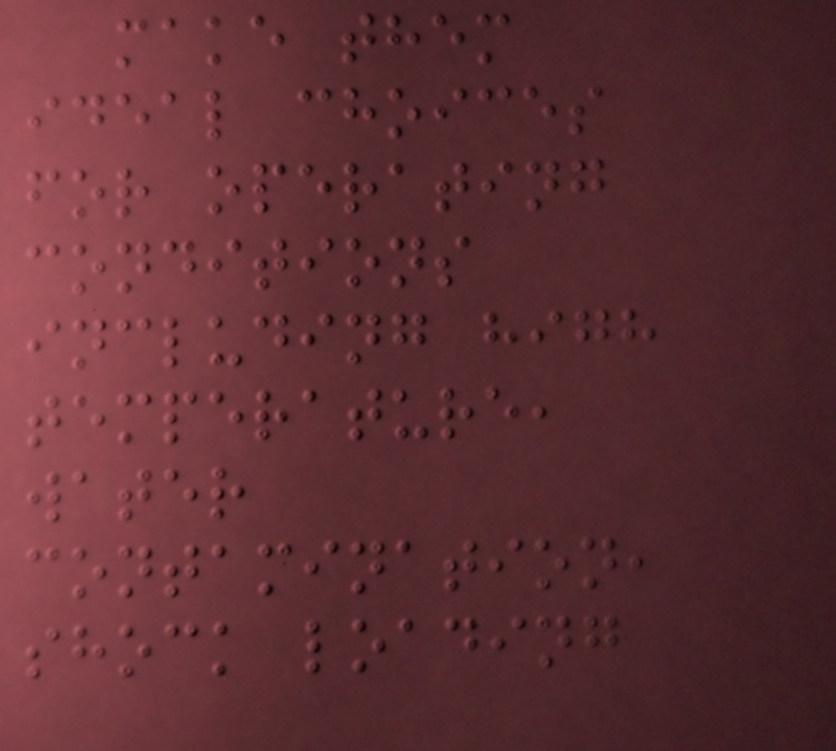make them
ideal choices
for operating
conditions
including high
temperature,
water
contamination,
shock loading
